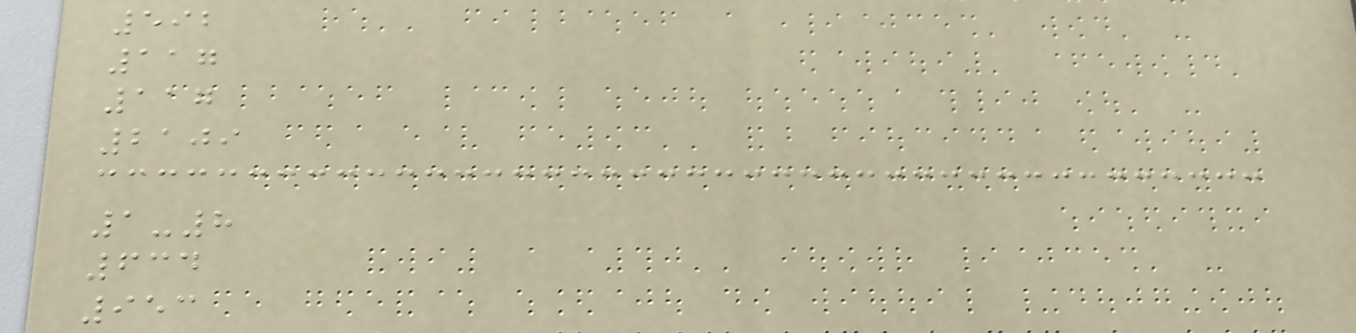592
117
117
2109
1-8
634
953
